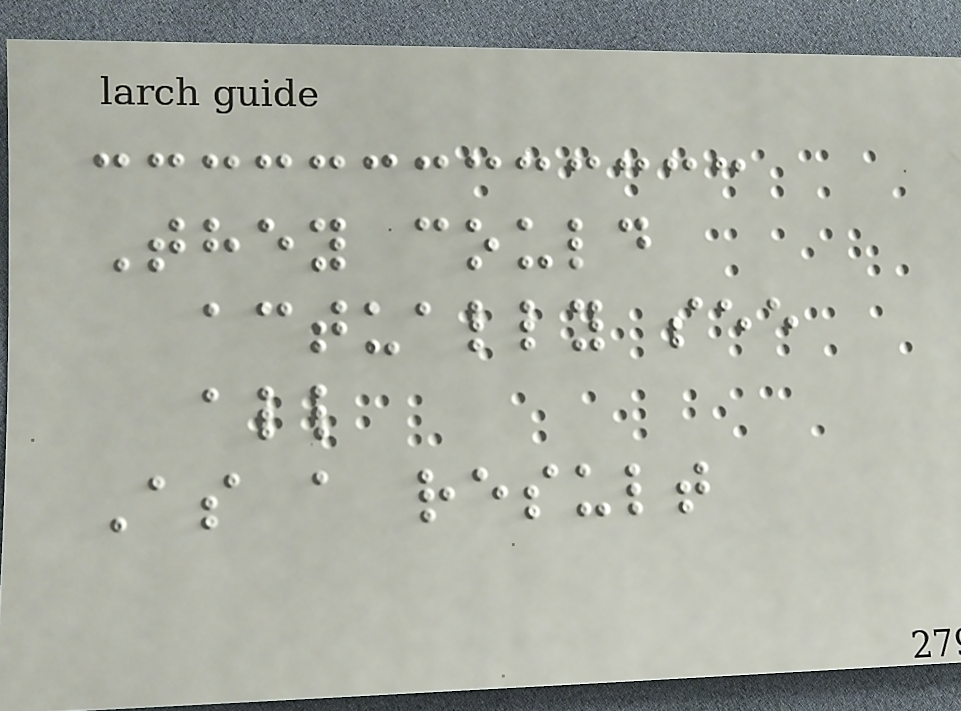They could
actually see
all
As a result
